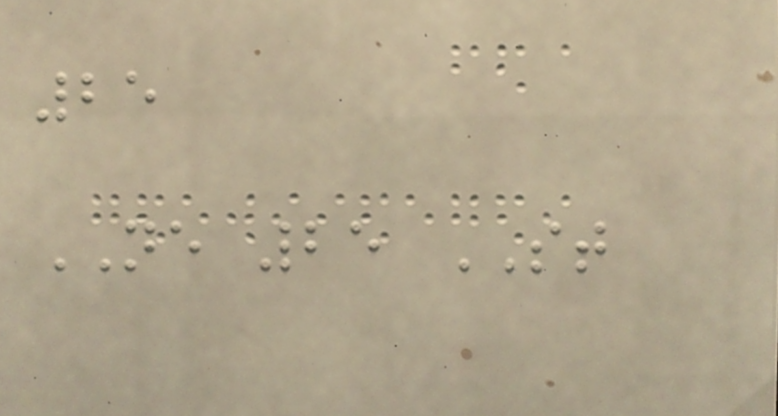25
NE 25 ST
